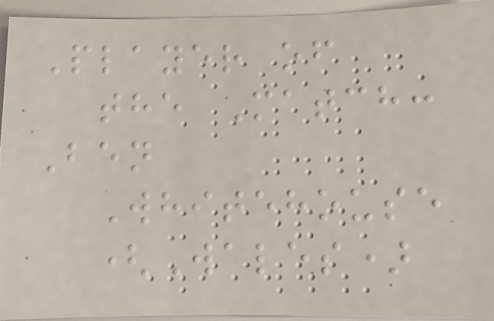Player of
the Match:
Ben
Whitehouse
(Wales)
